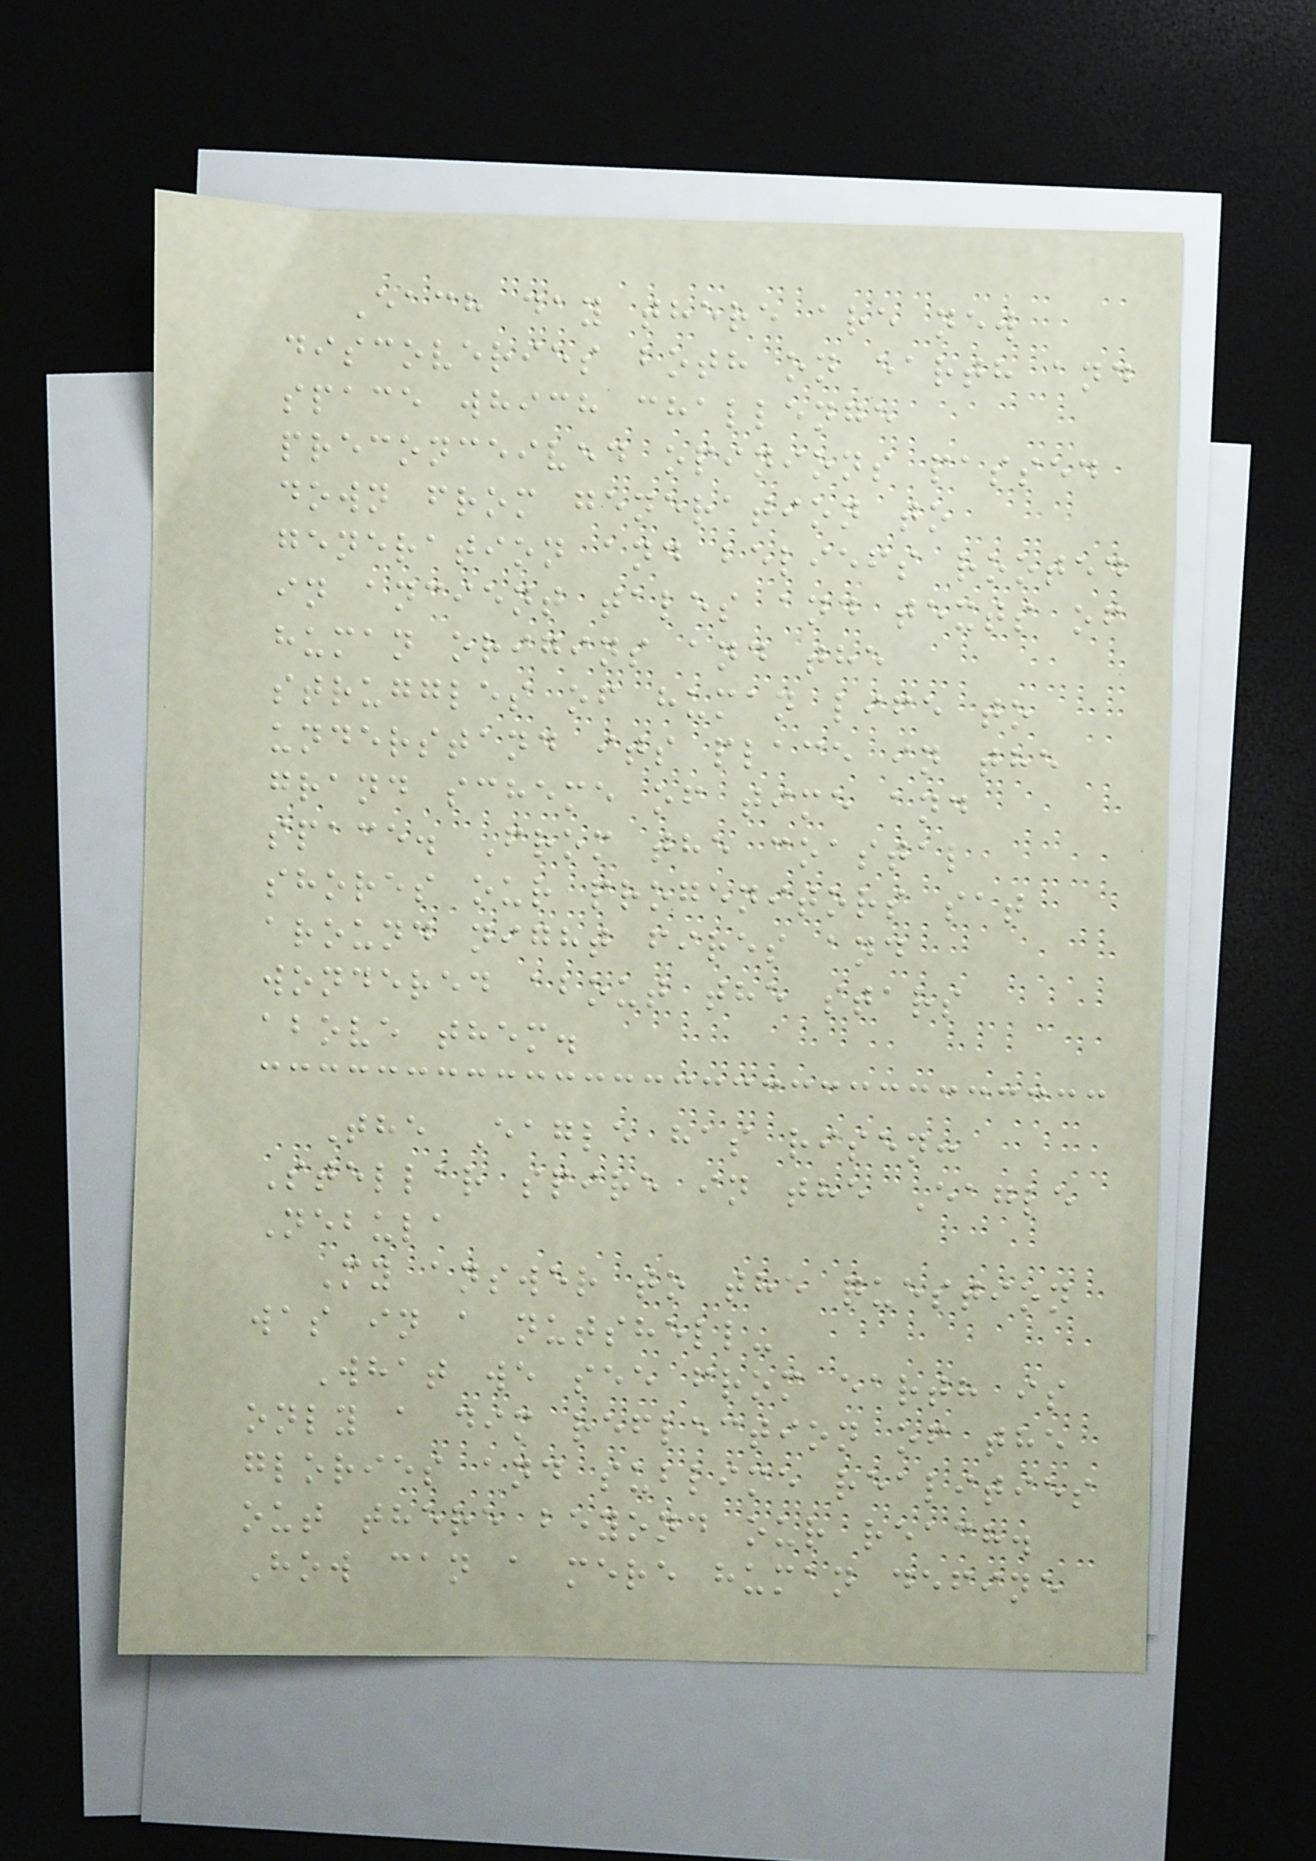Each day there are new
discoveries both on earth and
space which challenge
preconceived opinions passed
down from generation to
generation and beliefs rooted
in ancient tales and texts of
human origins and the
struggles of human life to
understand its place in the
grand scheme of time and
space. From the coastal
shores our progenitors sat
around night fires and
wondered about the stars
above them.
The Eagle has risen:
Stellar spire in the Eagle
Nebula
My answer to the question
was in a nutshell-
What we see from earth is
only a dim reflection of the
glories and sublime realities
out there beyond our reach.
How can a mere human define
